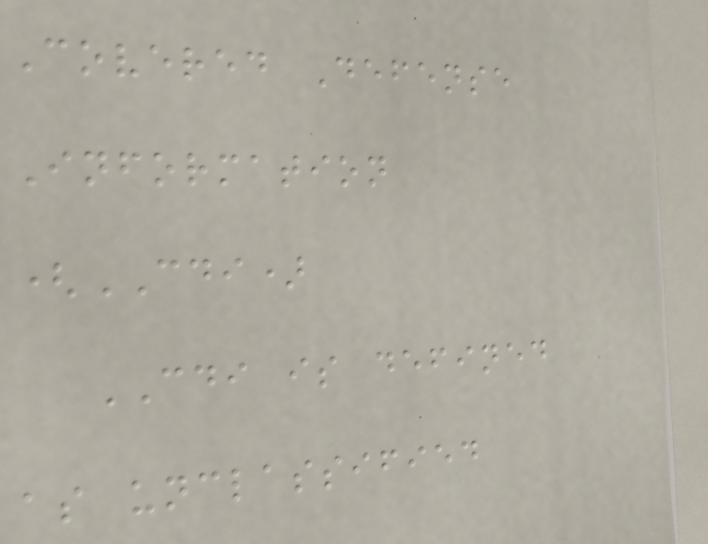Covered Defense
Information
(CDI)
CDI is defined
as unclassified
